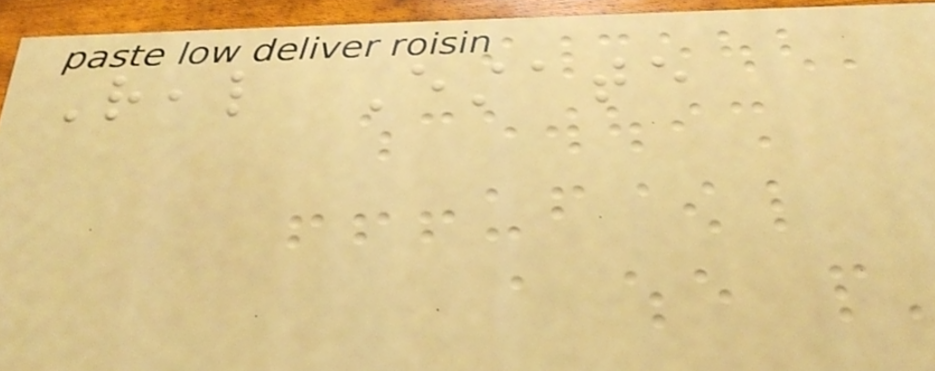Real Estate
